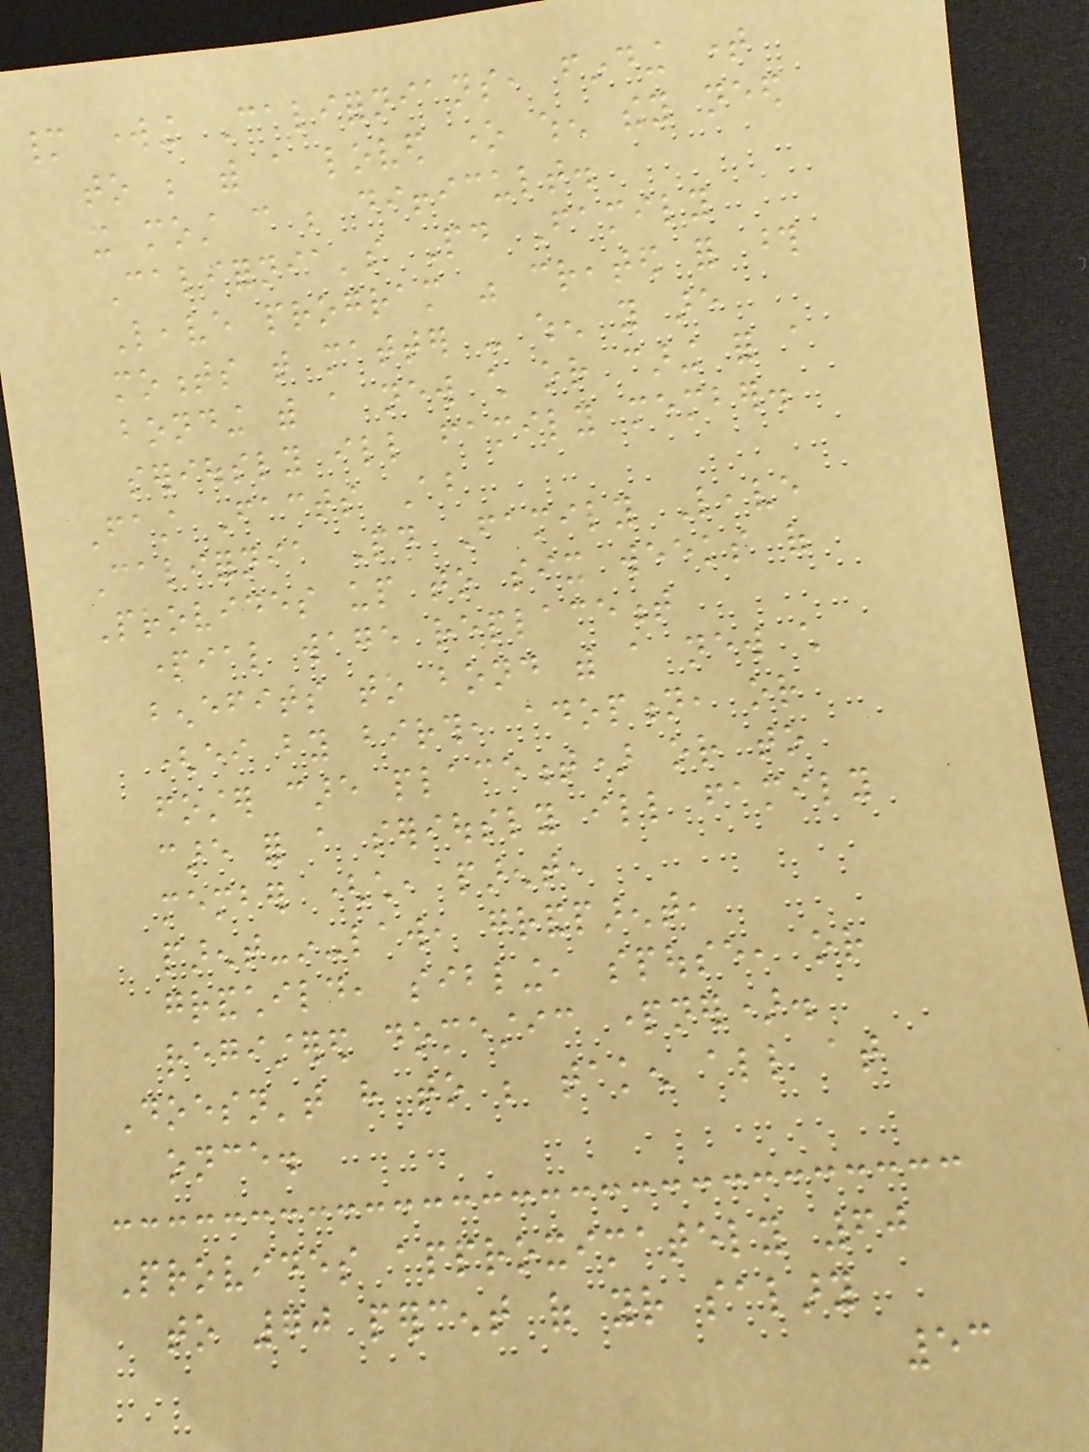many working Californians, finding time
to be with a loved one when they need
it most can be difficult.
California's Paid Family
Leave program was created for those
moments that matter - when you are
bonding with a new child or caring for a
seriously ill family member.
Fast Facts About
California Paid Family Leave
Provides up to six weeks of
partial wage replacement
benefits to bond with a new child
(either by birth, adoption, or
foster care placement) or to
care for a seriously ill family
member (child, parent,
parent-in-law, grandparent,
grandchild, sibling, spouse, or
registered domestic partner).
Doesn't have to be taken all at
once.
Provides approximately 60
to 70 percent of your salary
53
